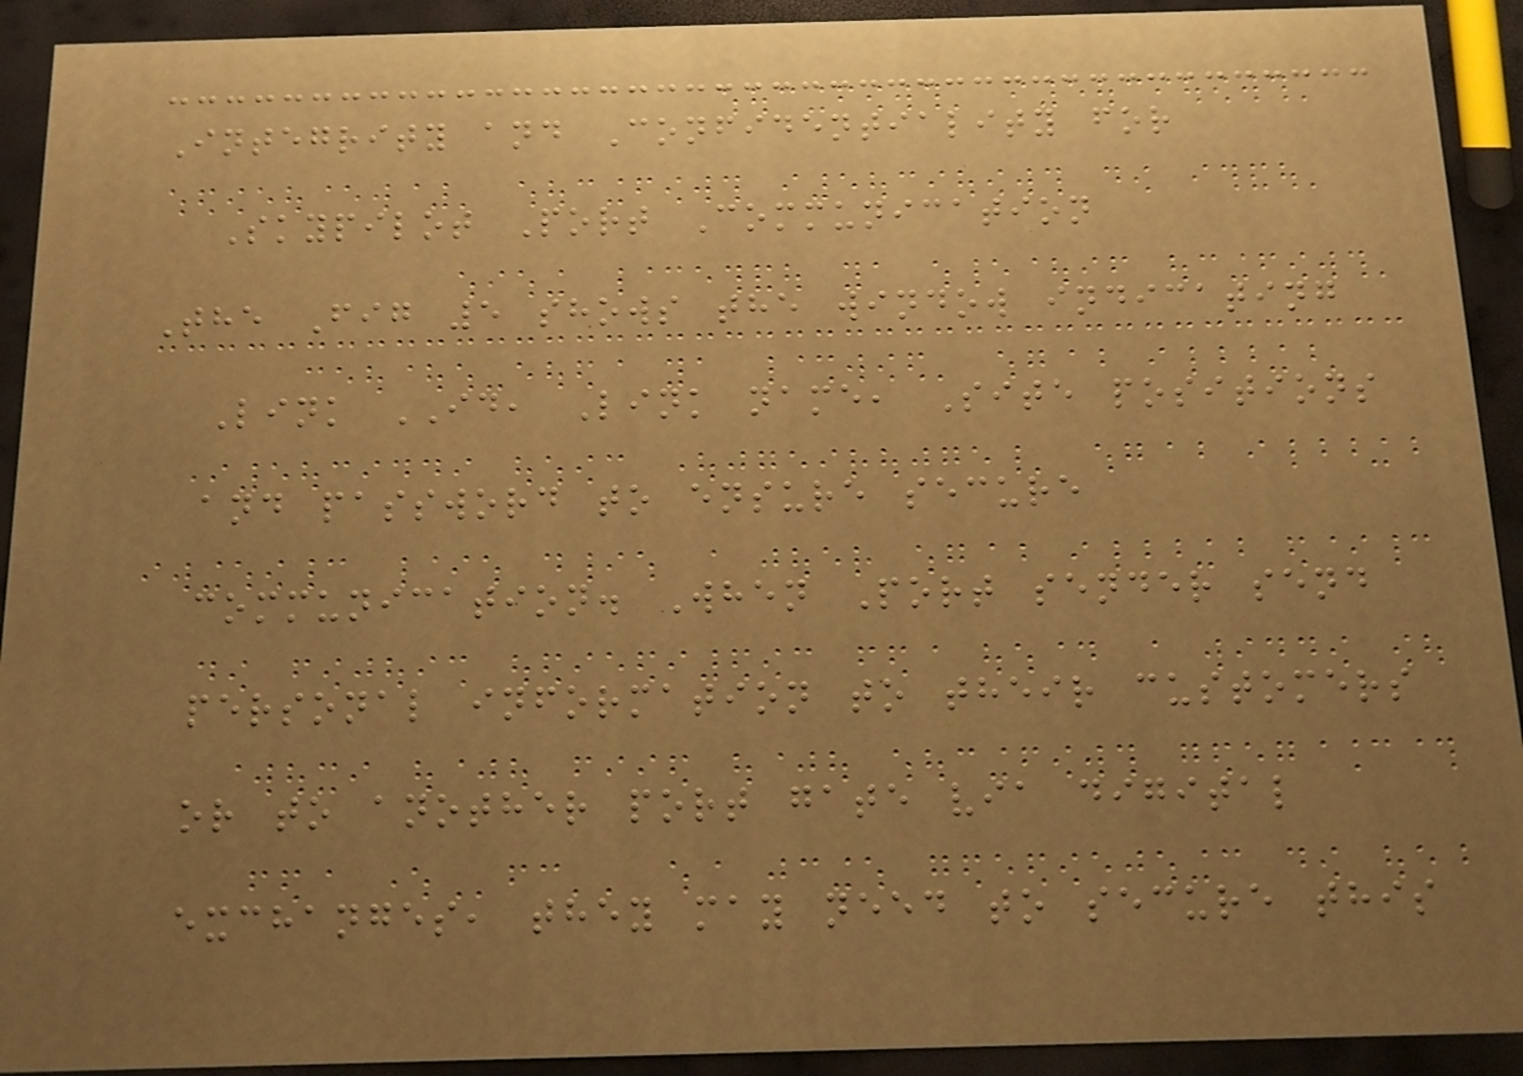Integrity and Confidentiality for
Skypilot Port Communication
The Fig 5 shows the window indicating
Link ID, Link name, Site positions
and password to ensure secure
communication. When Port sender send
personal information to their customers
or to another port gate via digital
exchanges, they may need to secure this
